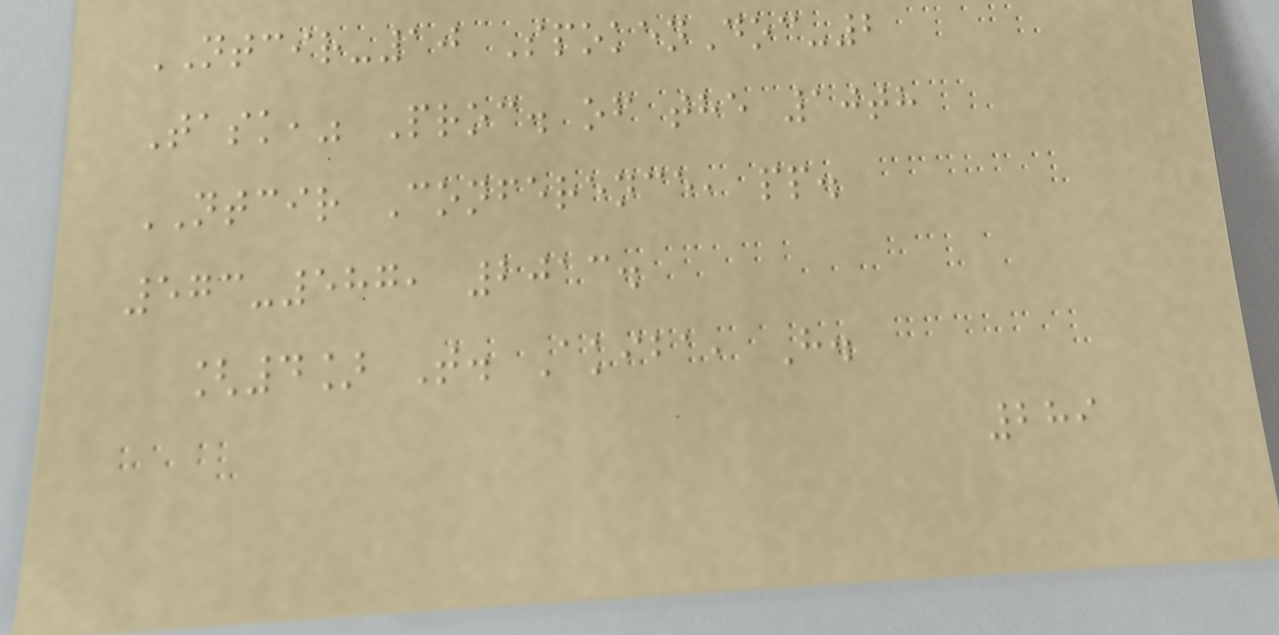NTCIR-10 SpokenDoc-2
Task," Proc. of the 10th
NTCIR Conference, pp.
573-587, 2013.
[4] T. Akiba, H.
289
